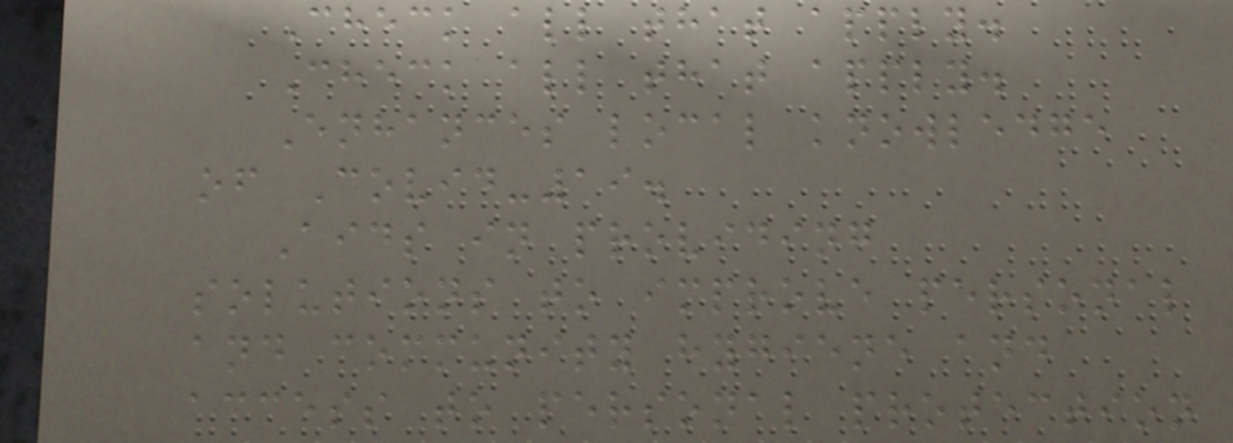Check all that apply.
Check all that apply.
Enhances local knowledge
of Covid-19.
Aids in providing
solutions to improve personal
and community hygiene and
access to personal protection
